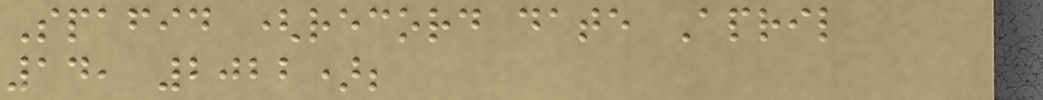Spafid (record date April
14, 2022);
